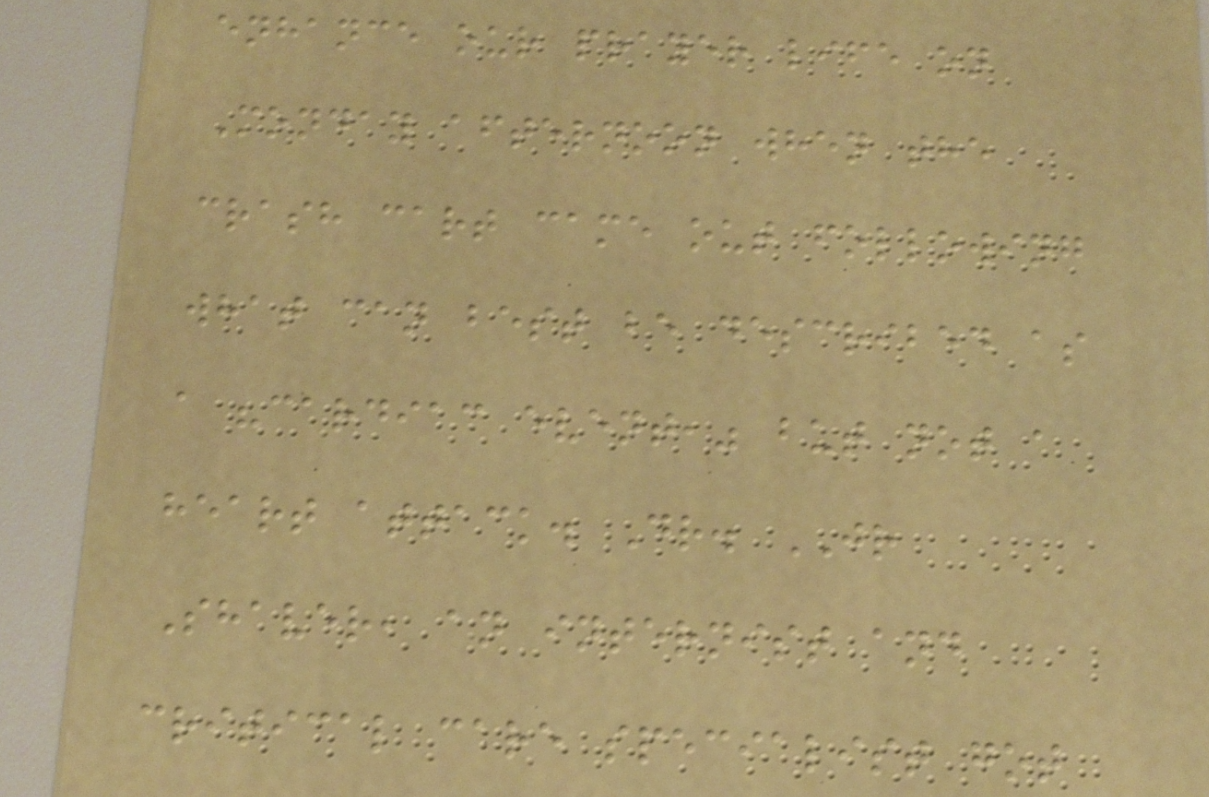enhance our prayer life on
Monday afternoon when the
crash cart came out following
what can best be described as
a "cardiac event," but not a
heart attack. Dr. JR
Shaver, an internist and
critical care specialist got
